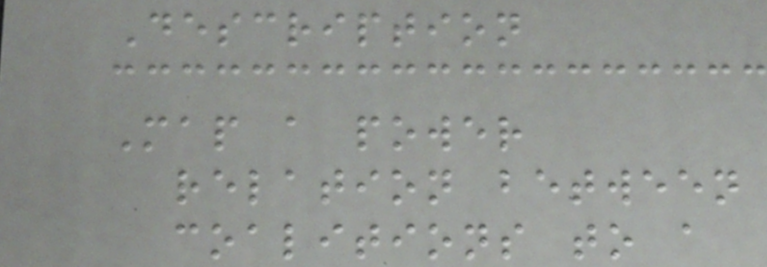Description
Map a power
relation between
coalitions to a
